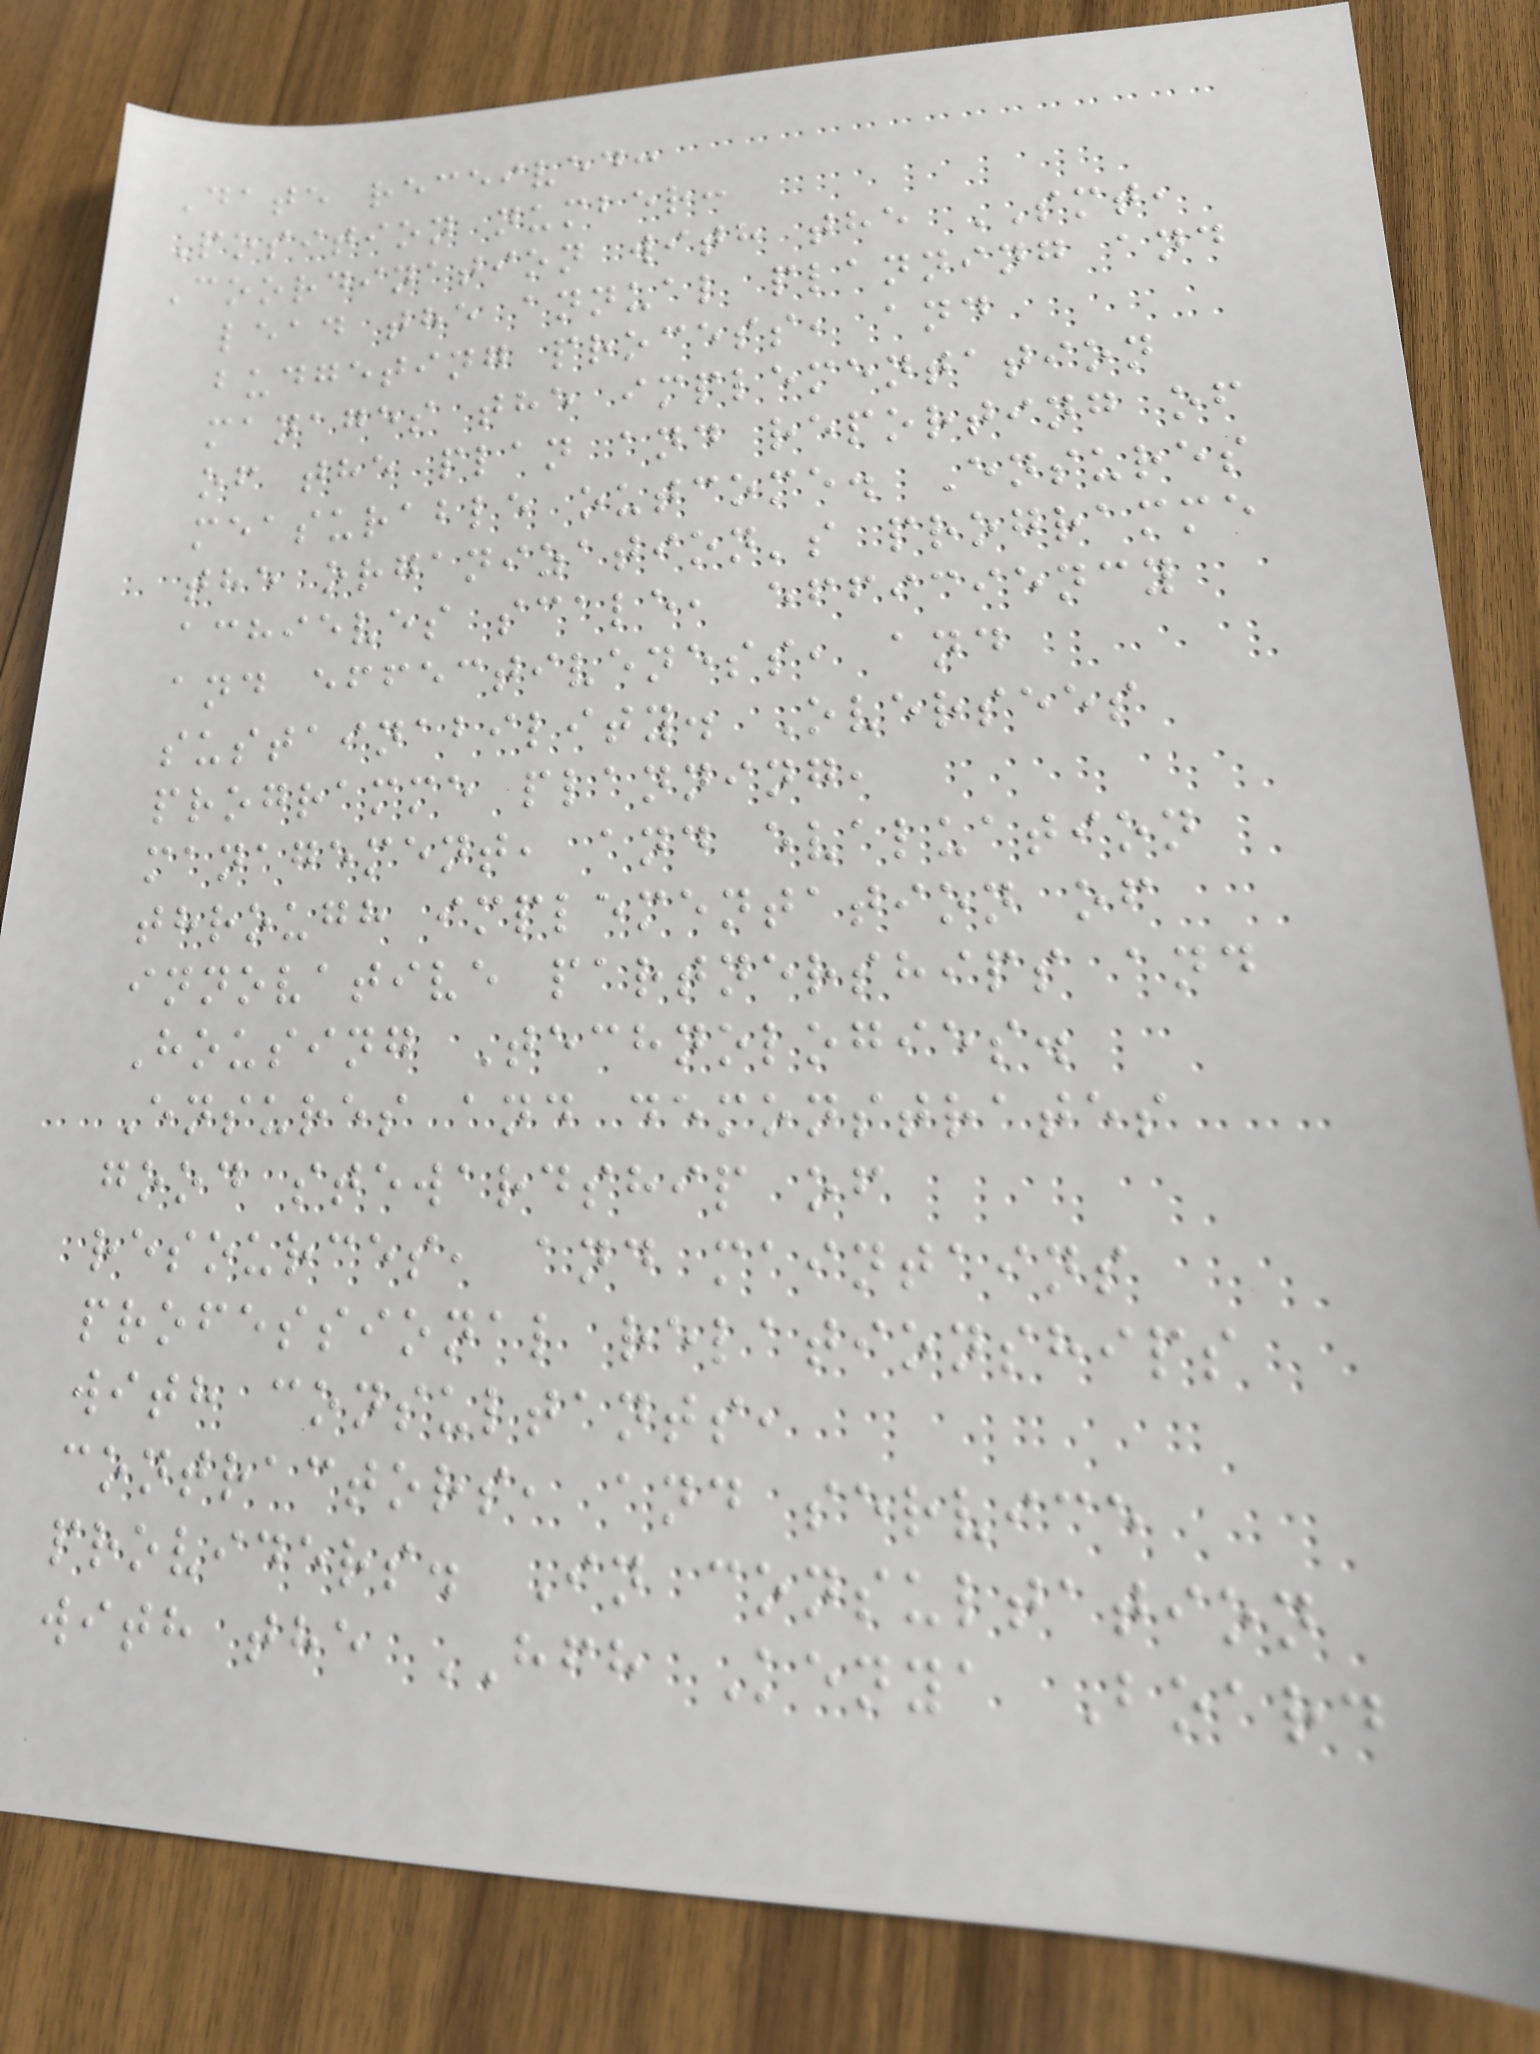Date received:
Position number:
Coordination with the SMT,
lead the annual planning and
budgeting process, and
manages the implementation
of the plan and reporting of
measurable outcome. Ensures
the organization's programme
achieves scale, efficiency
and effectiveness, and
sustainability. Oversees
programme planning,
management, and evaluation
through implementation of
innovative partnerships and
Housing Technologies.
Ensures and demonstrates
good stewardship of
resources, and maintains
professional relationships
with consultants,
contractors, and service
providers. In consultation
with the HFH Kenya Board
